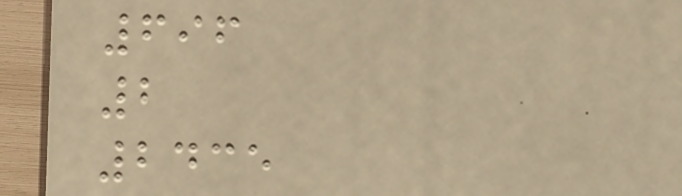696
2
2435
